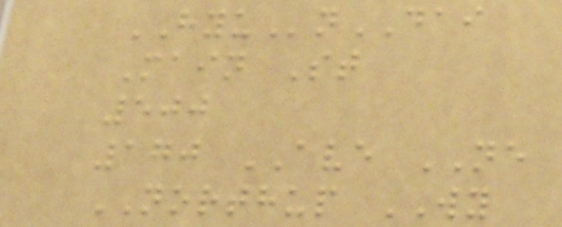HYUnDAI
Main St
500
170 AVE NE
NORTHUP WY
